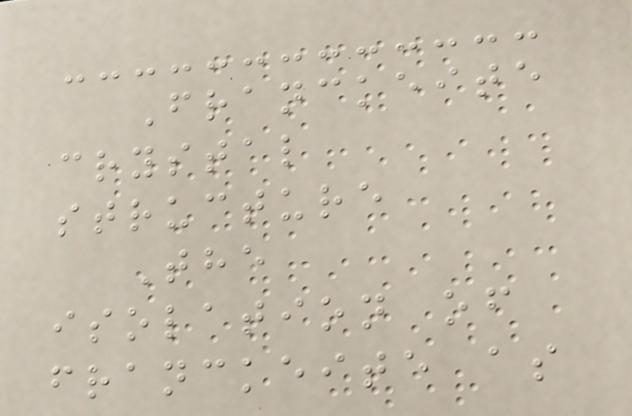Franckeite
crystal
structure
The
isolation of
franckeite as
